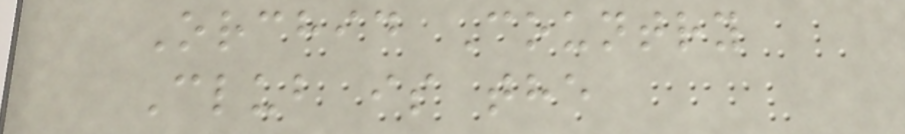Orchid Country
Club is the
